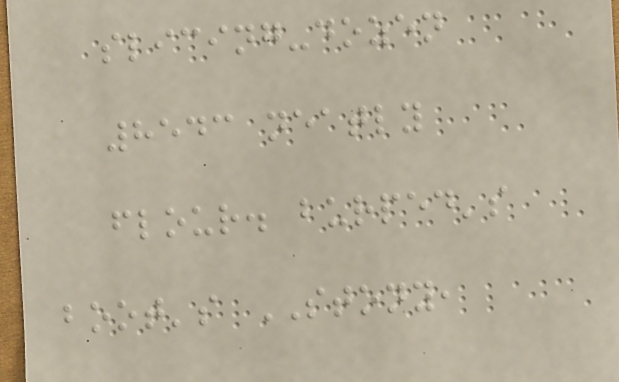slicing-dozen
8543 neatly
flour. burped's
boot's STONY,
